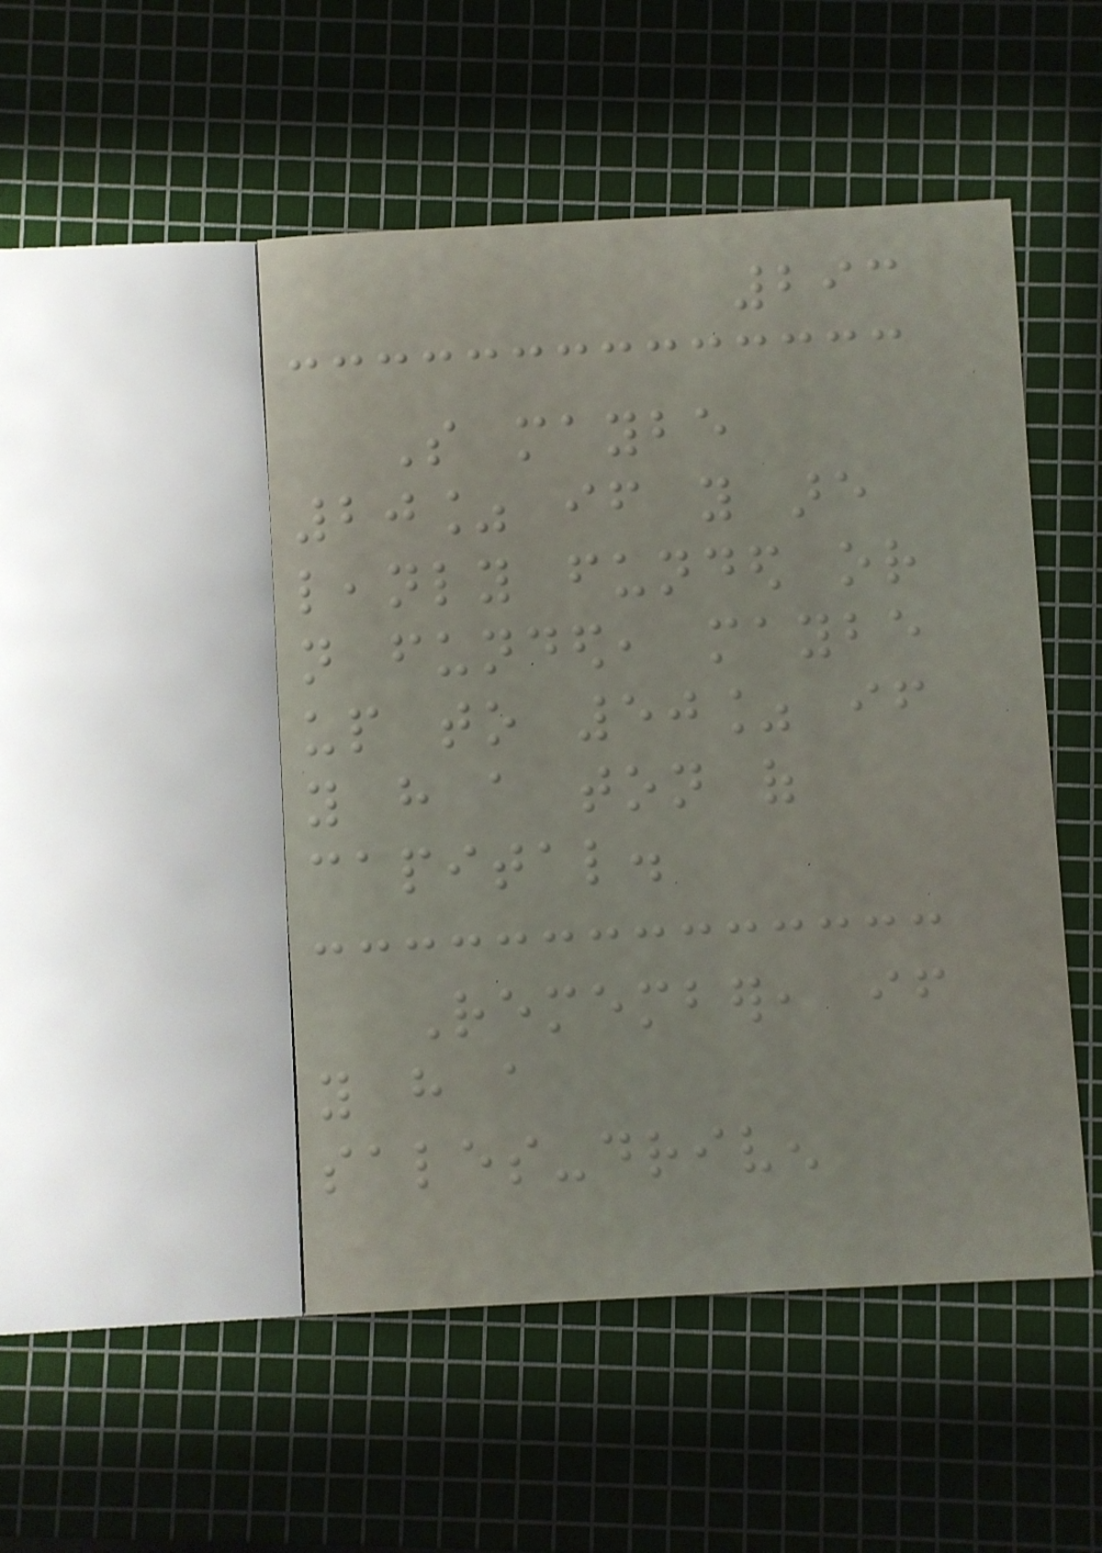293
So maybe
20% if you are
leanly funded or
not funded, maybe
up to 50% if
you have a ton of
capital.
Remember, if
you have a
sales-driven
